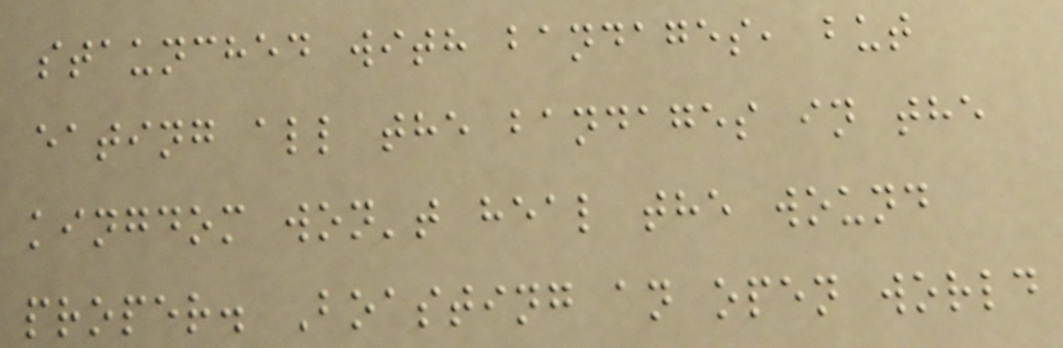staunched with bandages, but
eating all the bandages in the
kingdom won't heal the wound
proper. Boasting an open world
